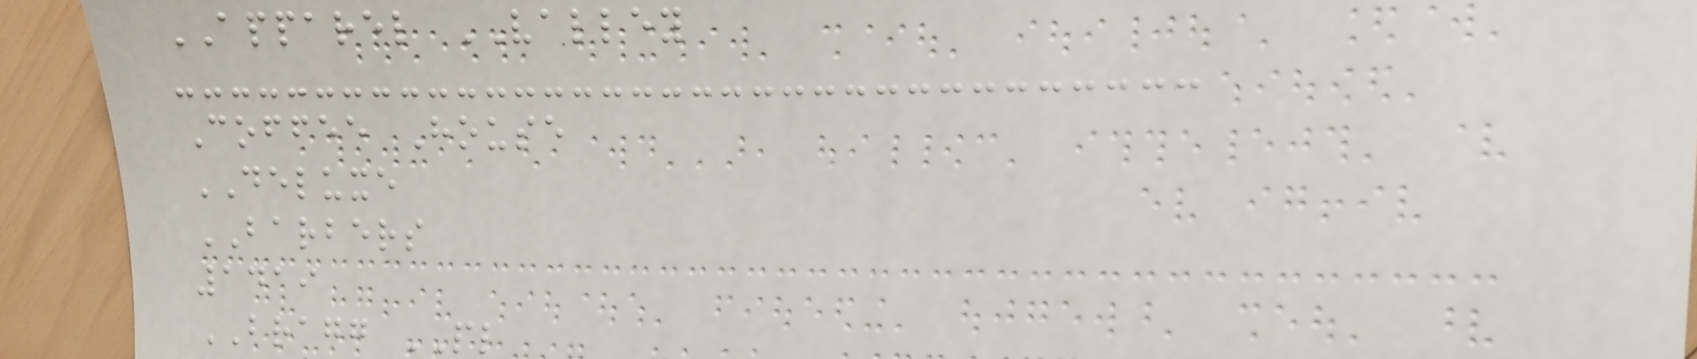APPAREL VALLEY
Coffee House
DELUXE
BARBERS
1419
BRAGG PL
